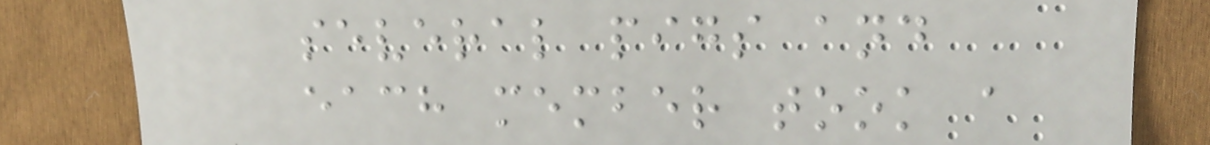several pigs and
each member took a
